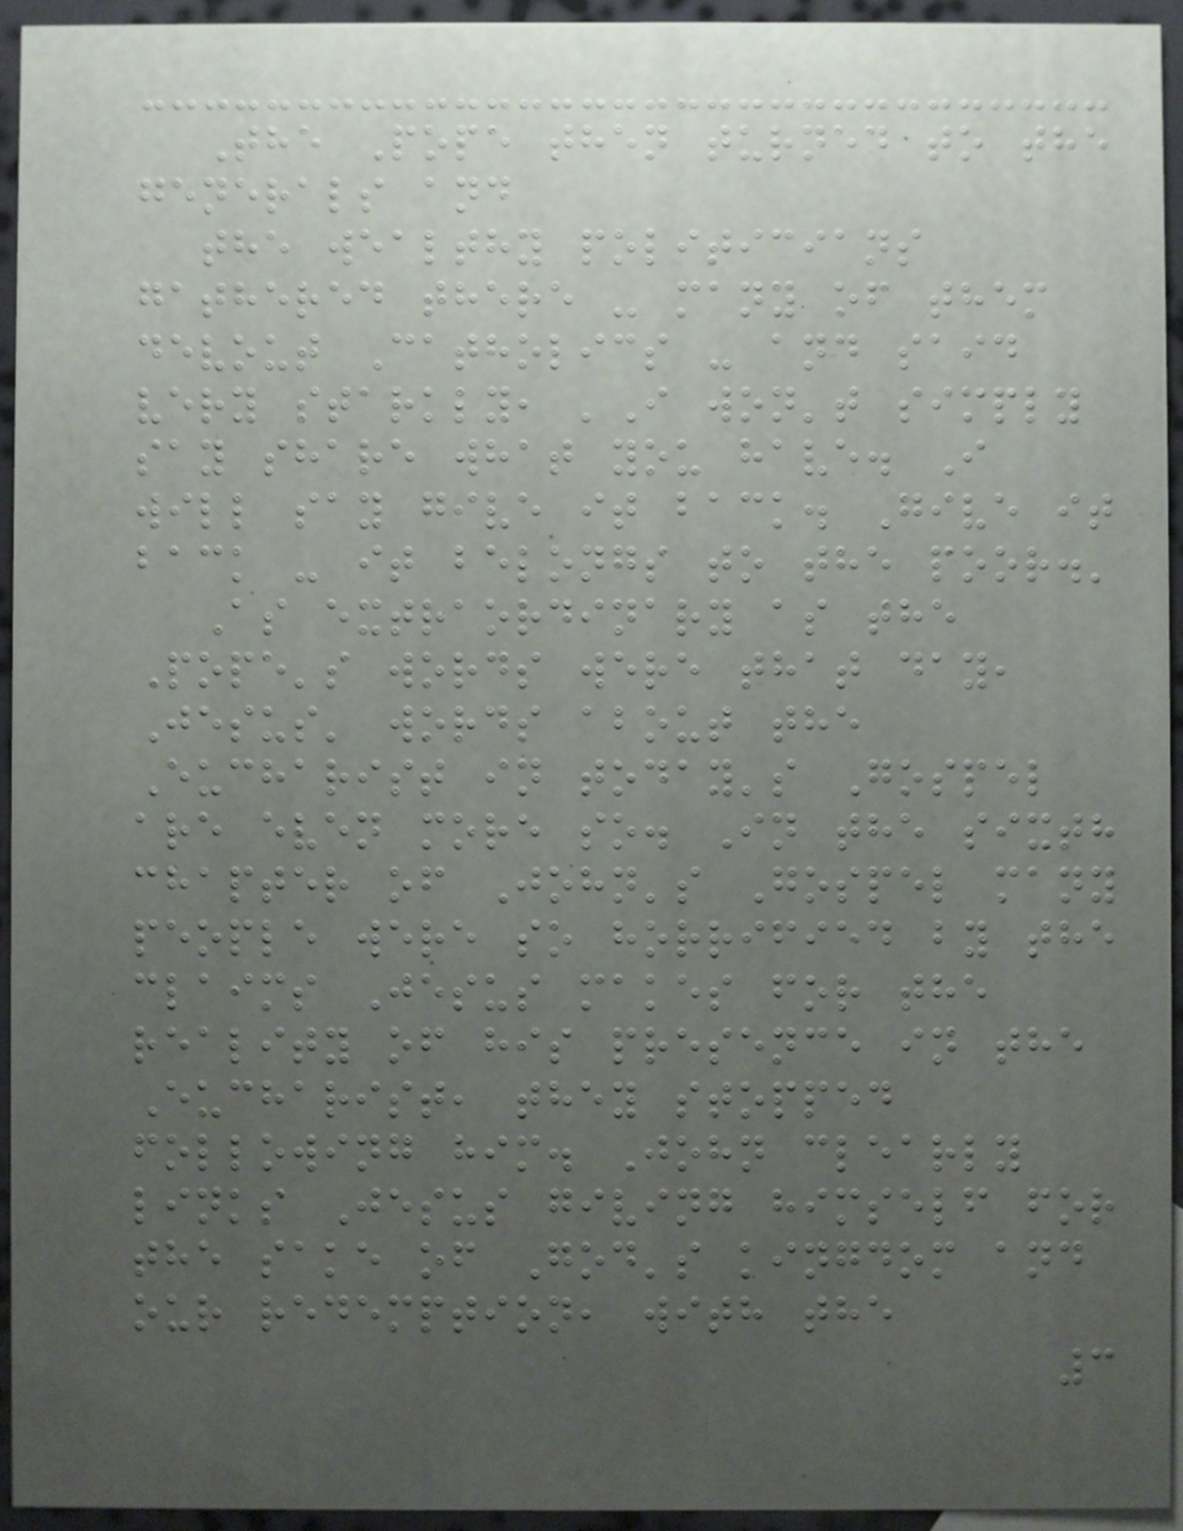The Pope then turned to the
generals and
the wealthy politicians
gathered there - many of them
devout Catholics - and said
very starkly, 'I won't simply
say share what you have. I
will say give it back. Give it
back - it belongs to the poor.'
As extraordinary as the
Pope's words were that day,
Jesus' words about the
Eucharist in today's Gospel
are even more so. In the sixth
chapter of John's Gospel many
people were so horrified by the
claims Jesus makes for the
reality of his presence in the
Eucharist, they stopped
following him. John clearly
links Jesus giving himself for
the sake of God's kingdom and
our redemption, with the
3
